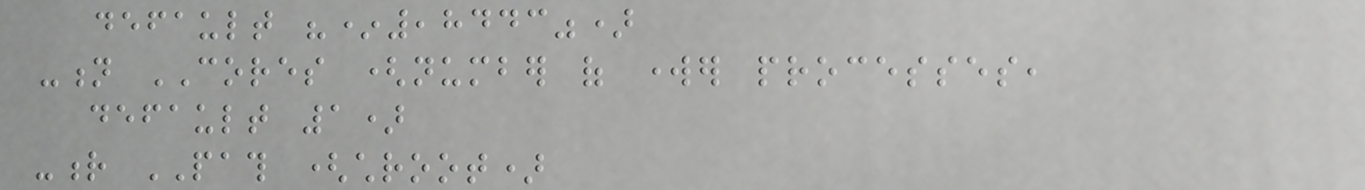default "*,8443")
-n CORES (number of worker processes,
default 1)
-r PATH (chroot)
